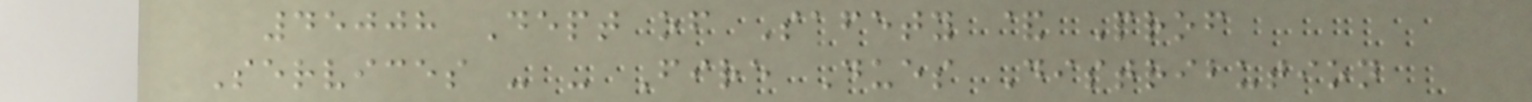45008 Dept of Safety & Prof
Services - - Fire Dues Distribution
